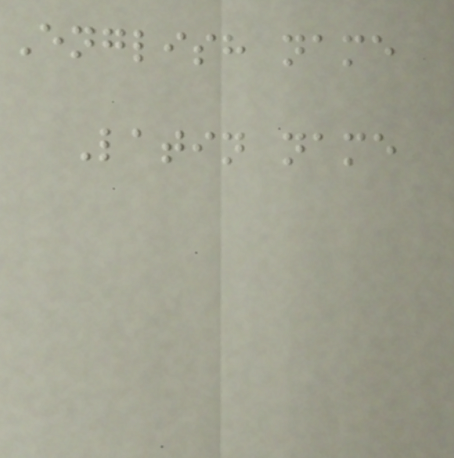English name
Latin name
